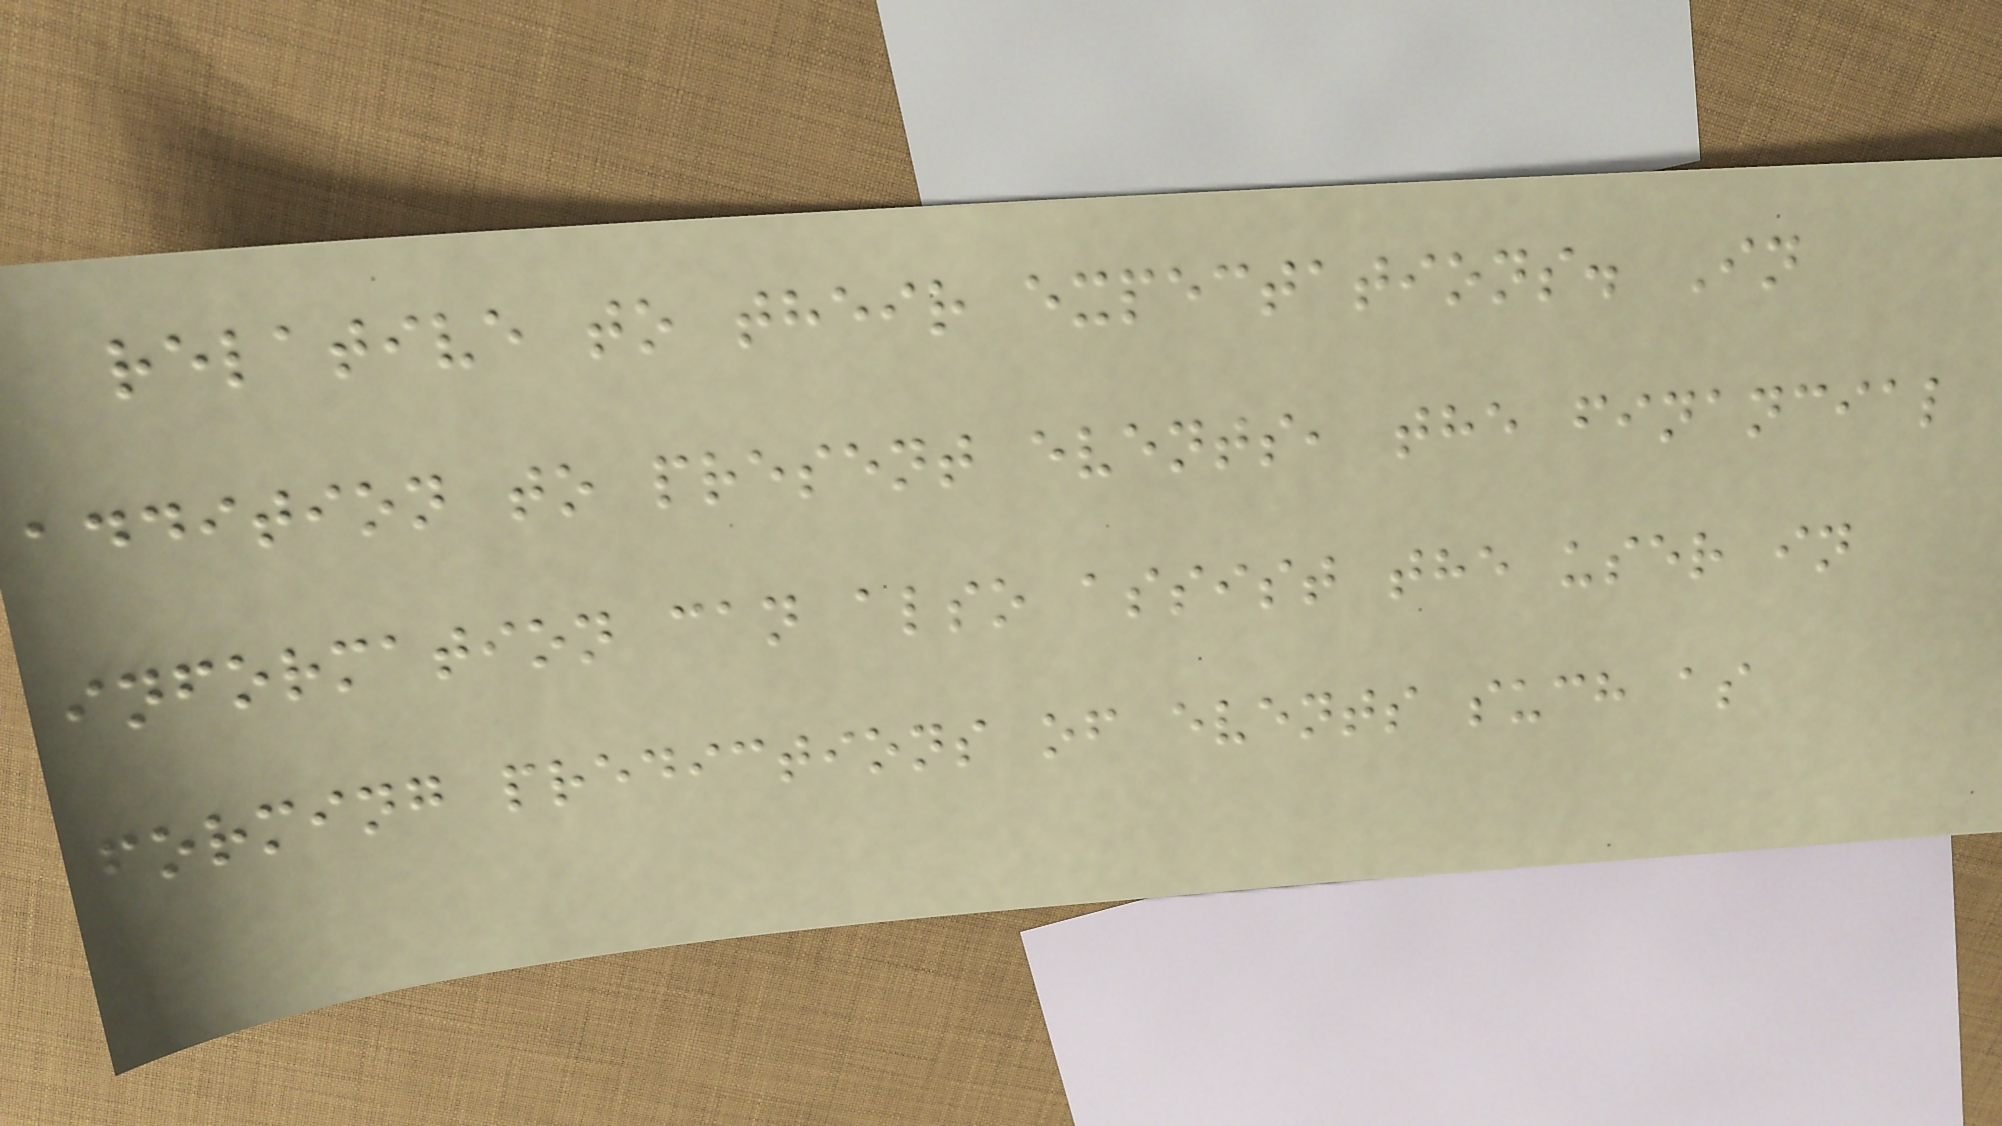relative to their expectations. In
addition to present events, the financial
information can also assist the user in
forming predictions of events such as
